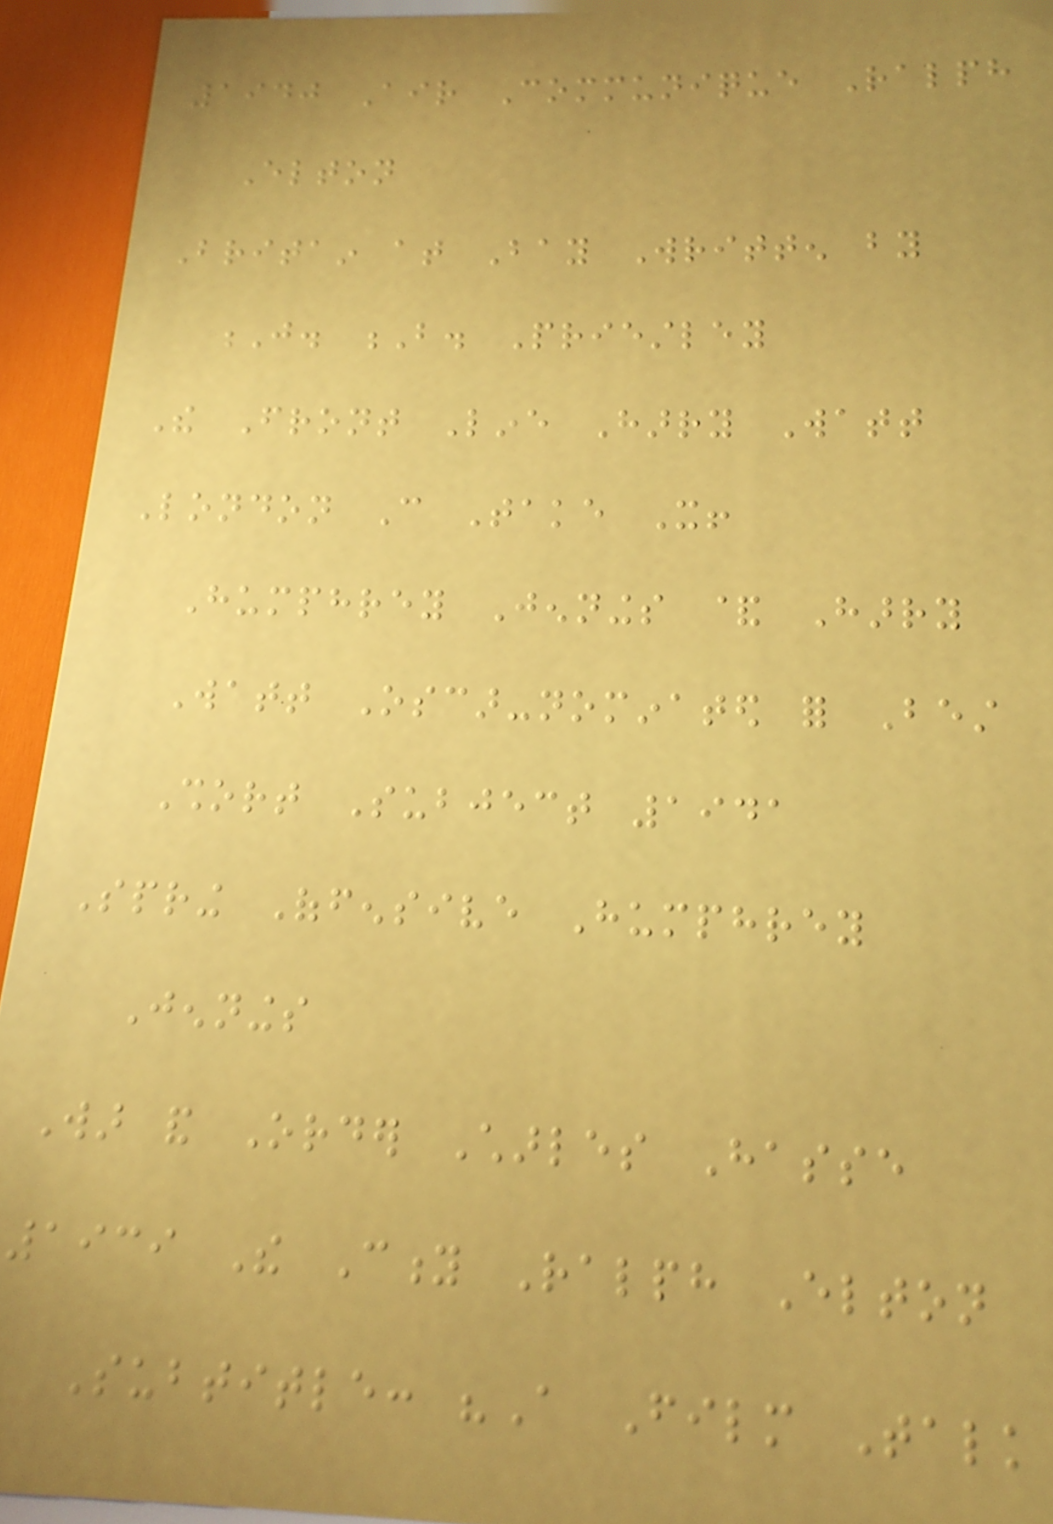1940 Air Communique Ralph
Elton
Britain at Bay Written by
J. B. Priestley
The Front Line Harry Watt
London Can Take It!
Humphrey Jennings & Harry
Watt Oscar-nominated for Best
Short Subject 1941
Spring Offensive Humphrey
Jennings
War and Order Charles Hasse
1939 The City Ralph Elton
Subtitle: "A Film Talk
